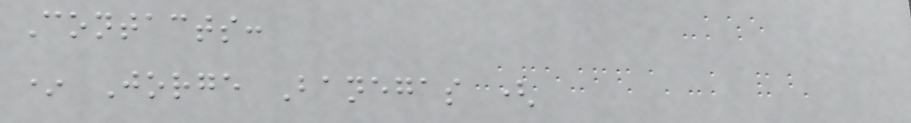Contacts:
* Jorge Banegas (
